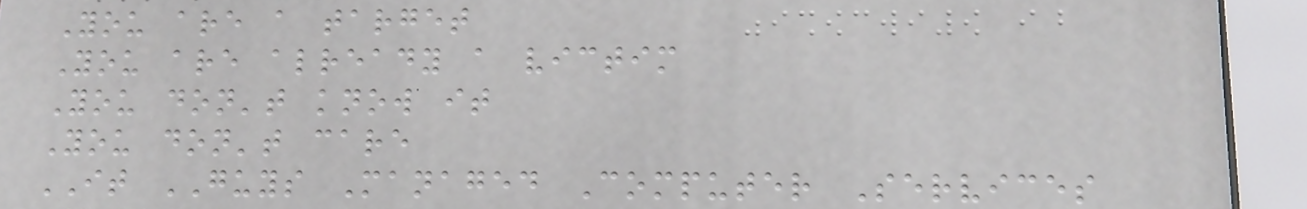You are a target
You are already a victim
You don't know it
You don't care
IT GUYS Managed Computer Services
